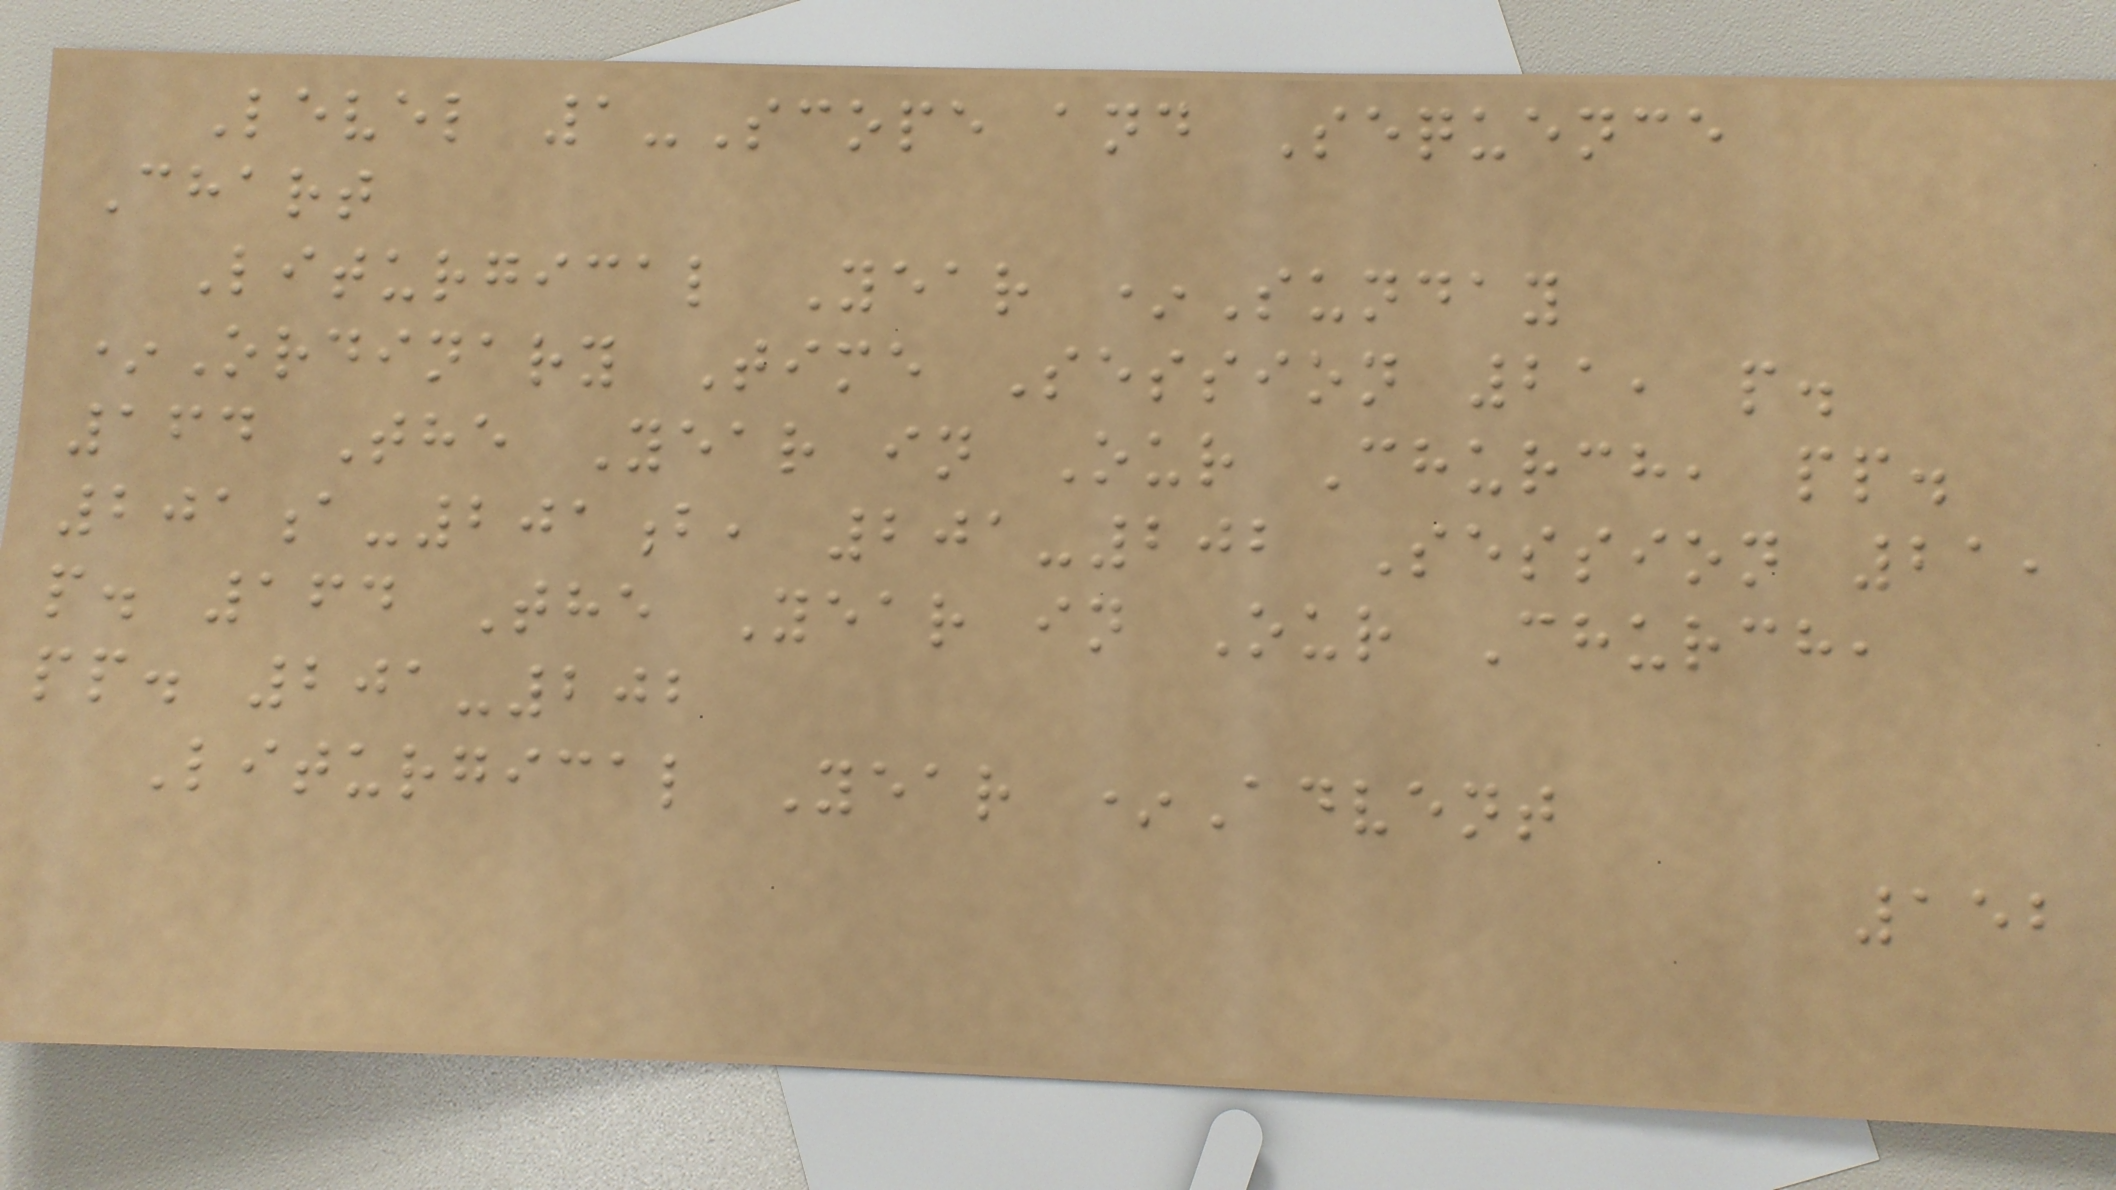Level 1-Scope and Sequence
Chart
Liturgical Year *Sunday
*Ordinary Time Session 21, p.
164 The Year in Our Church, pp.
201a-201b, 201-202 Session 21,
p. 164 The Year in Our Church,
pp. 201-202
Liturgical Year *Advent
152
